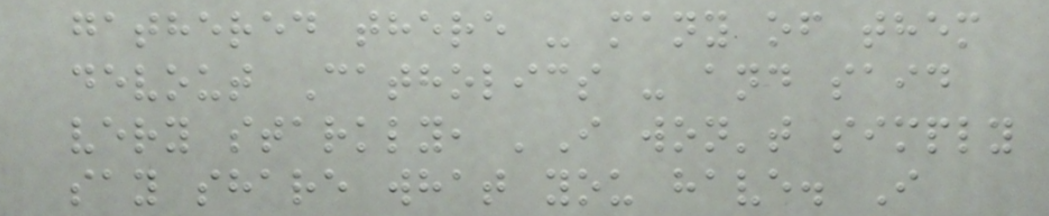gathered there - many of them
devout Catholics - and said
very starkly, 'I won't simply
say share what you have. I
